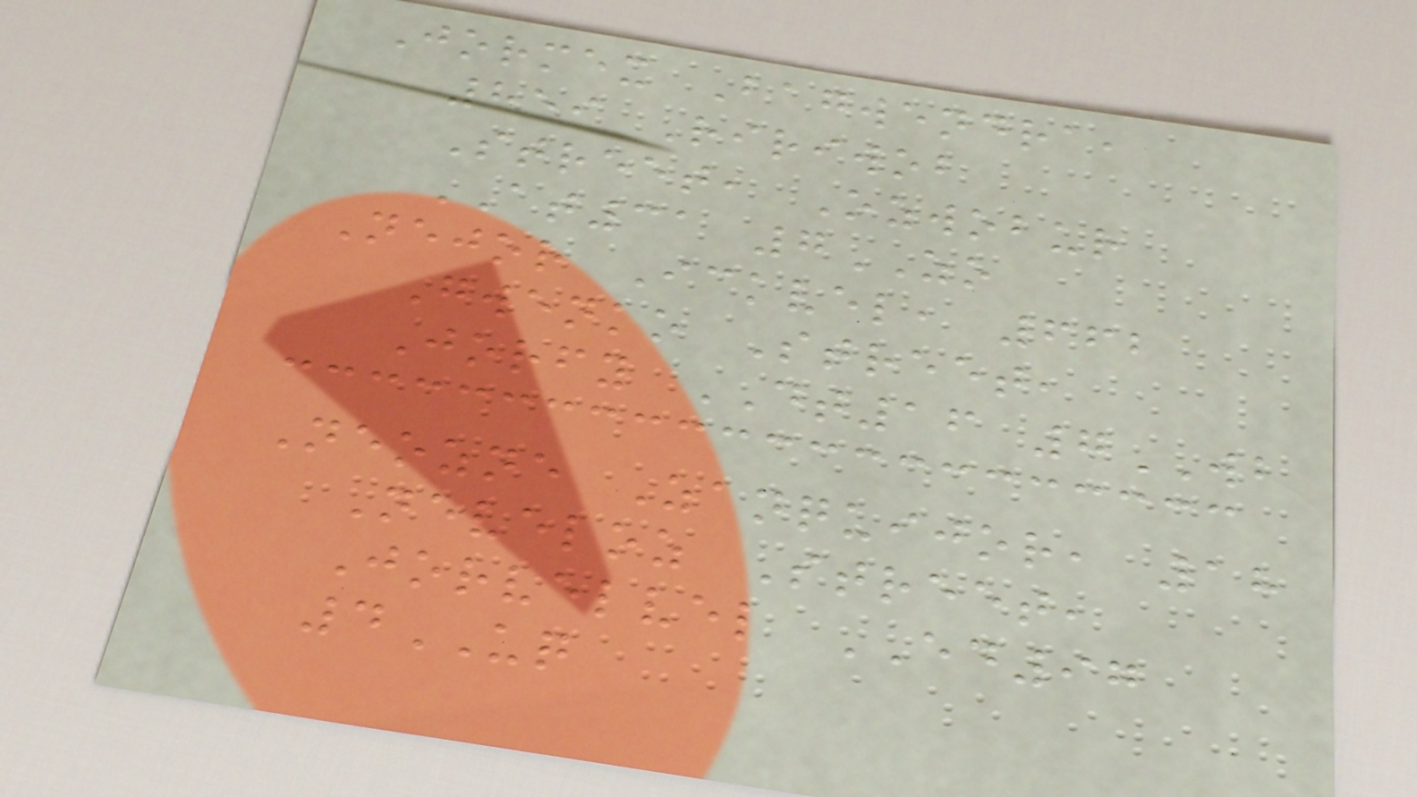Jormex Bagwendra,
859 Ririwob
Street, Ozwobur
AT31 7ZO
Nejor Ickvel, 662
Gwenko Street,
Jorfy DT16 7WB
Neozne Zanquijor, 18
Neveloz Street,
Jorvelvel ED97
4UQ
